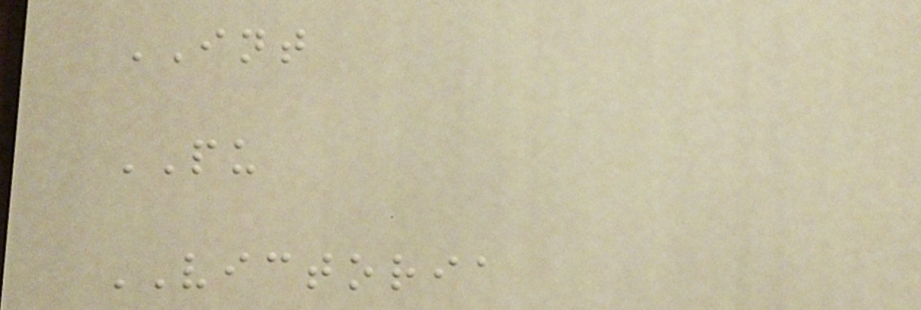INT
PU
VICTORIA
